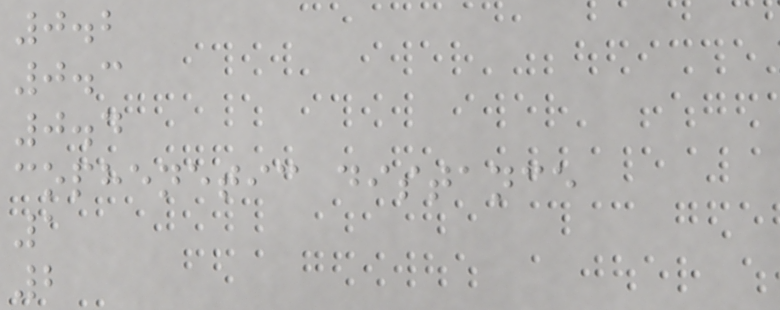0.2
0.3
0.4
cophenetic distance
1
2
